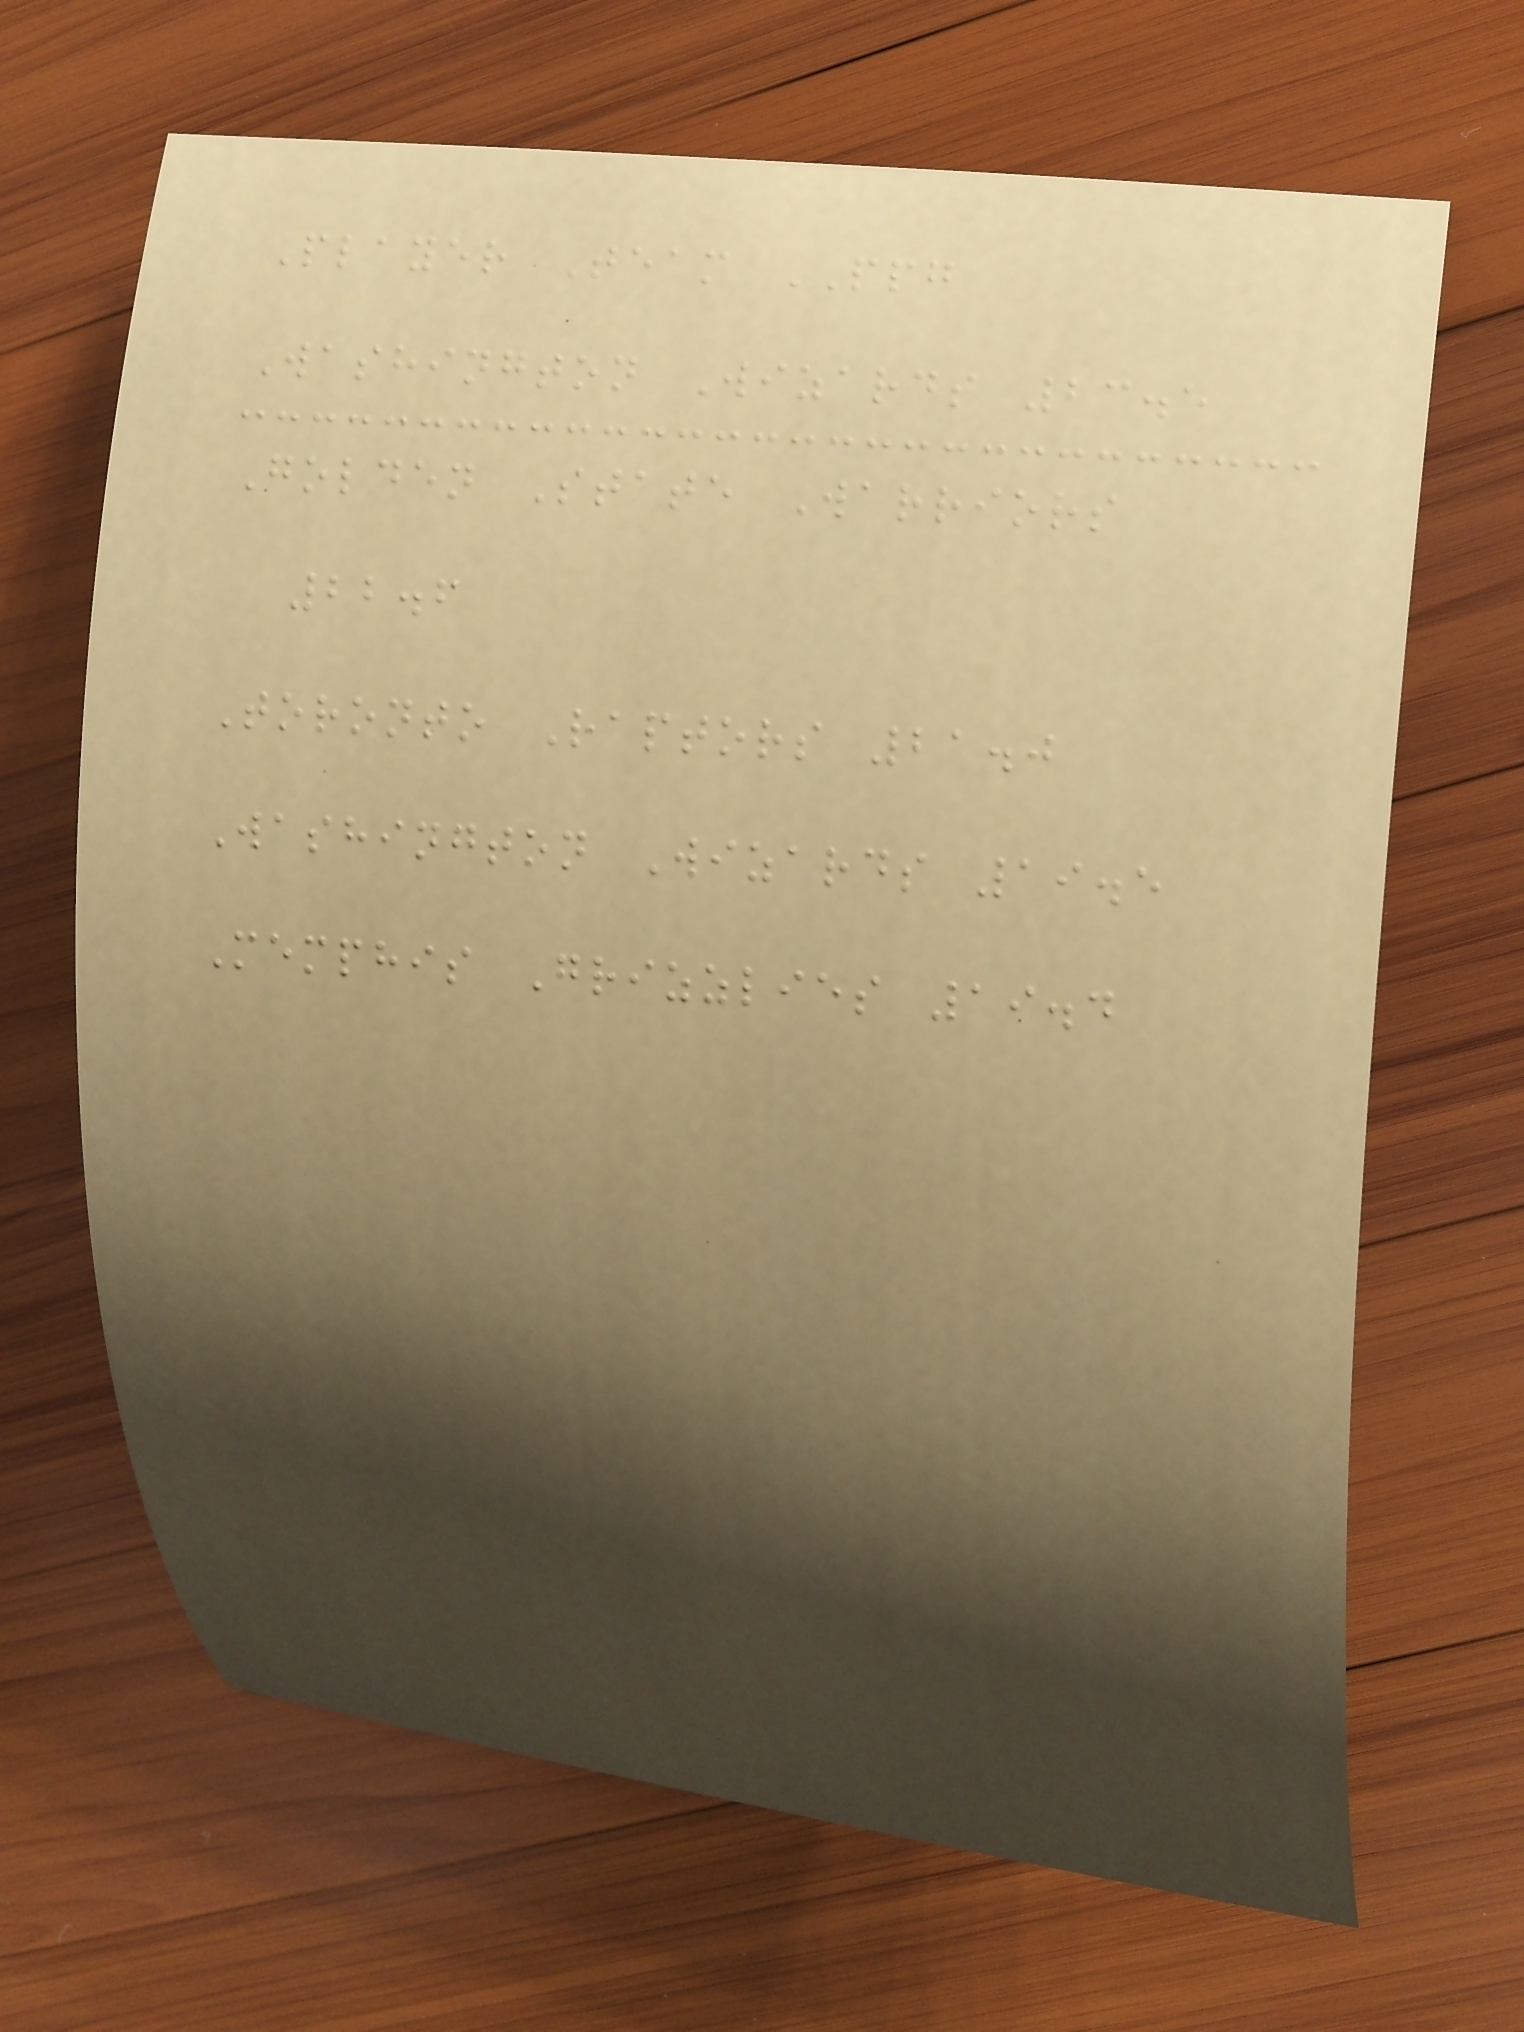Player Team PPG
Washington Wizards 23.5
Golden State Warriors
22.6
Toronto Raptors 21.0
Washington Wizards 19.5
Memphis Grizzlies 19.4
